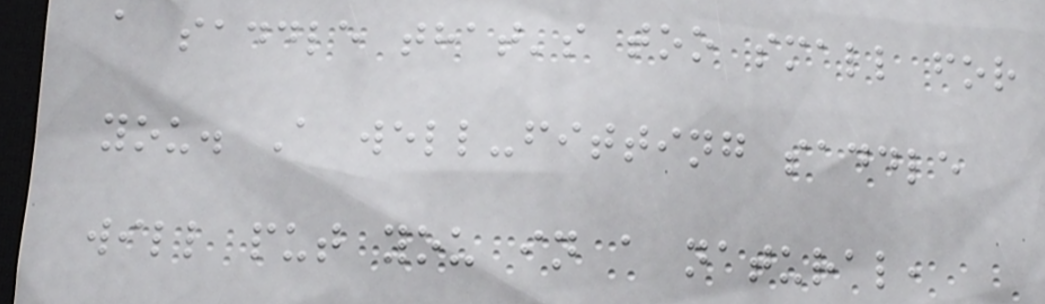a saddle that's too small for
you. A well-fitting saddle
will put you in a natural,
